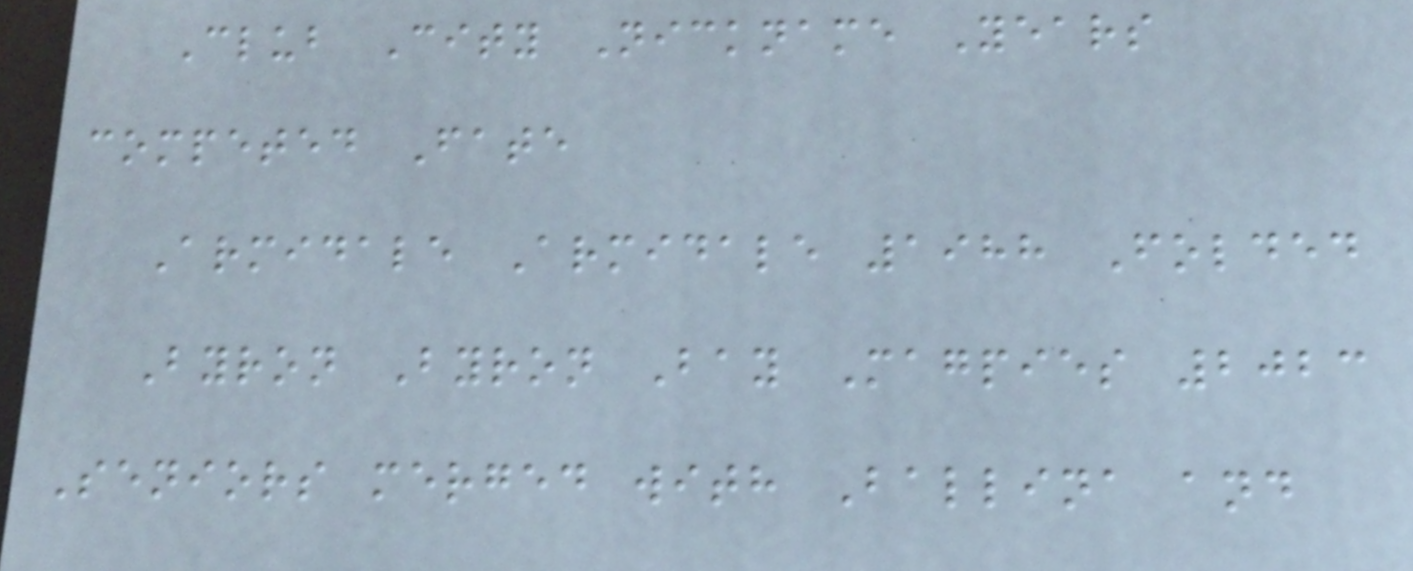Club City Nickname Years
competed Fate
Armidale Armidale 1988 Folded
Byron Byron Bay Magpies 2023
Seniors merged with Ballina and
